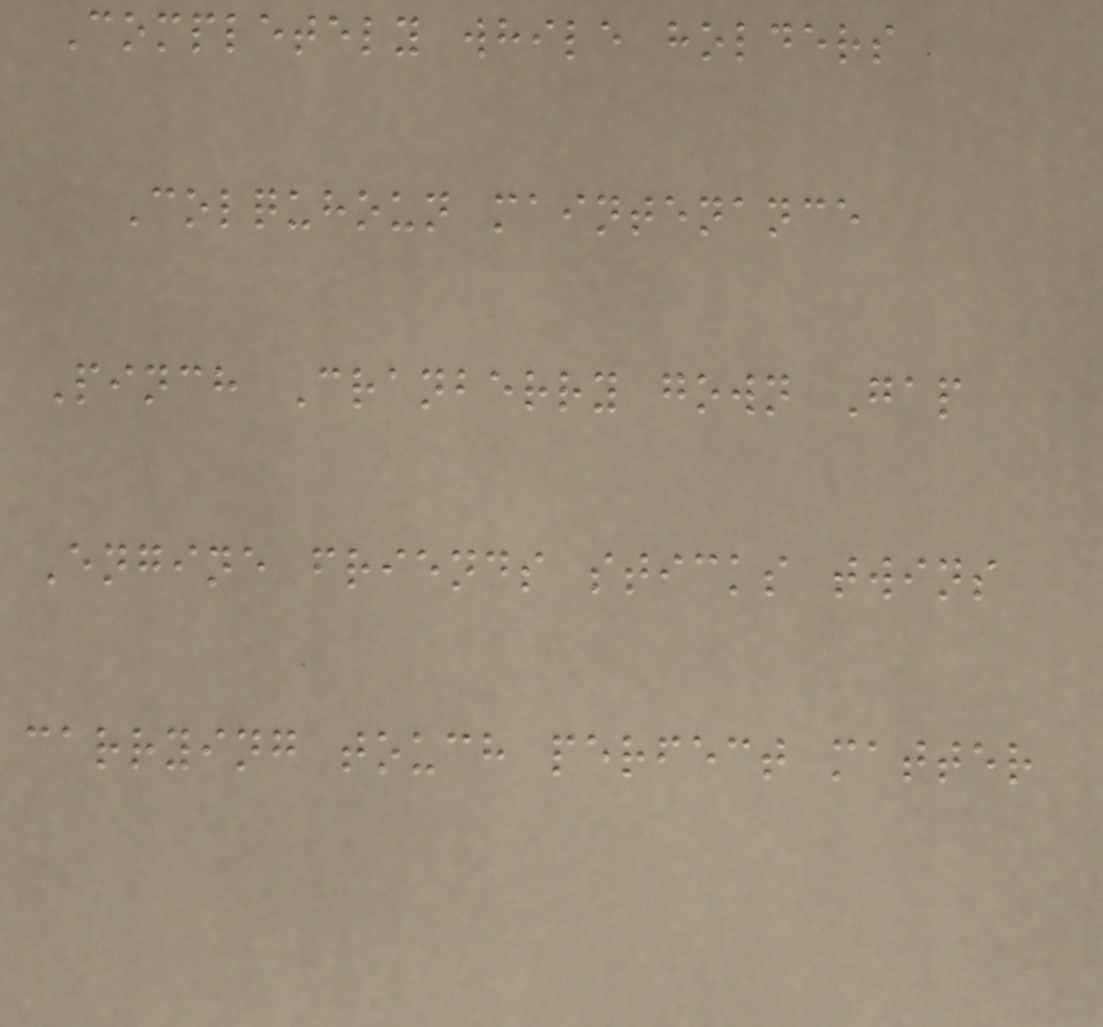Completely while holders
Colquhoun maintenance
Pinch Cranberry gown Gap
Engine friends sticks twins
carrying touch perfect matter
